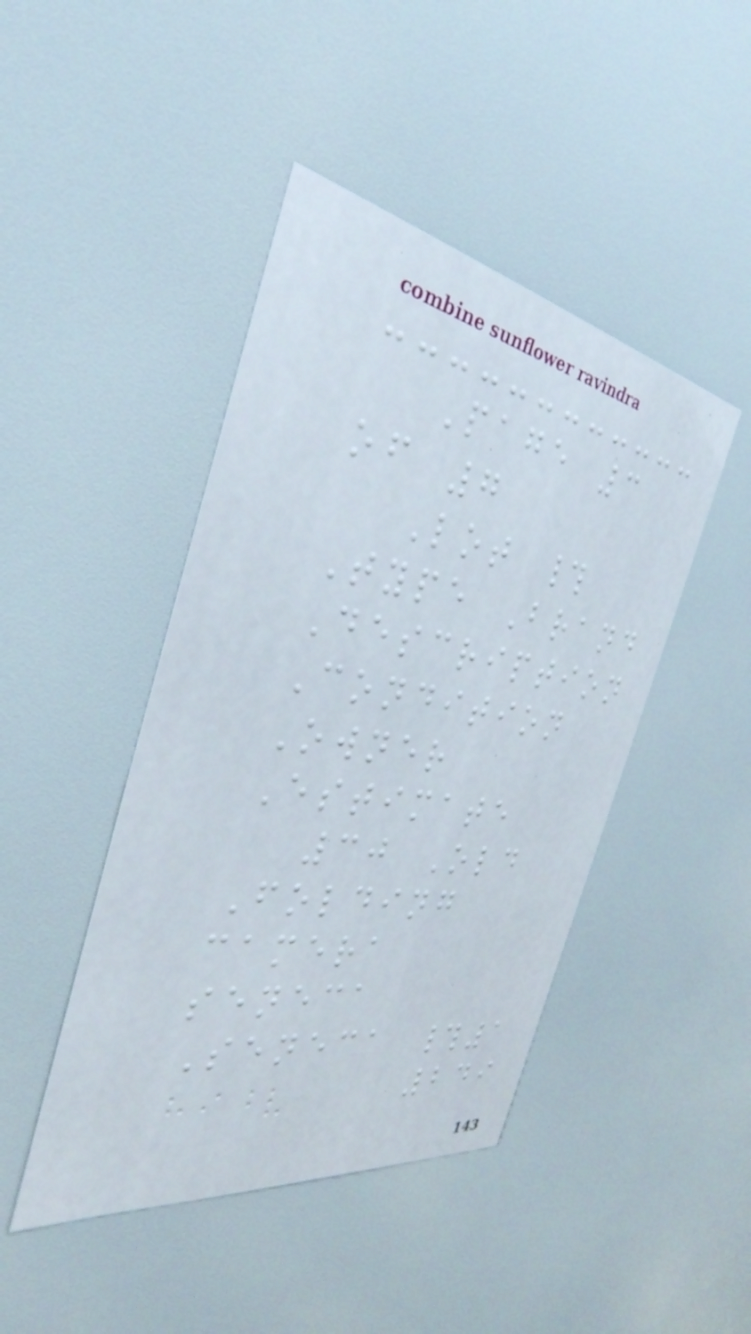Page 3
of 7
Lot #
Type Brand
Description
Condition
Owner
Estimate
30 Old
Folding
camera
seneca
Seneca #1
249
